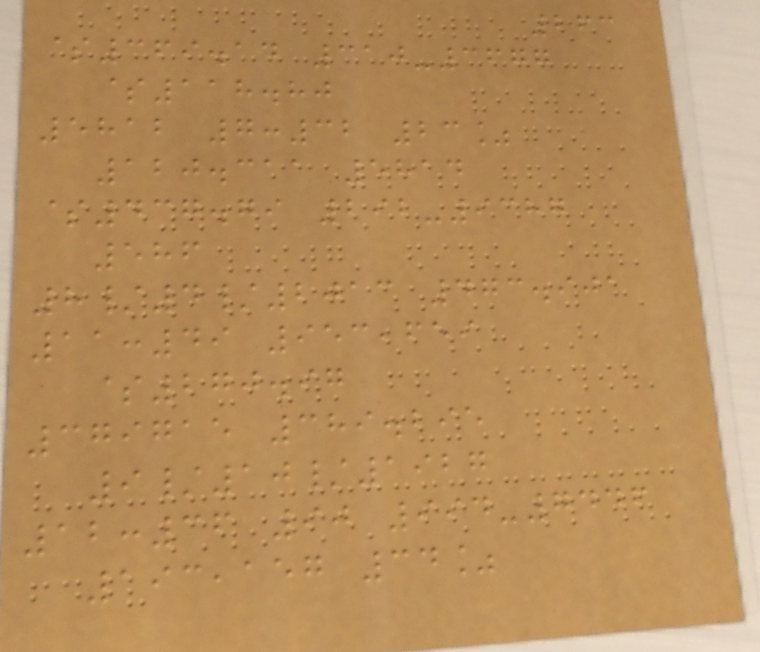263
$369.14 310-3677
$118.80
5812 7:32 23%
120.311 5814
$437.79 292-9387
586
8/4/2013 473.901
11:49 953,659
$270.97
379715 389.295
9/10/1927
12:36 90 994-7446
193,157 34%
